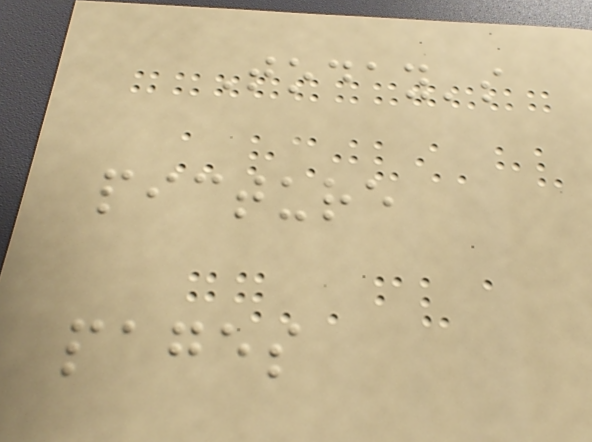Today's
picture
pages
